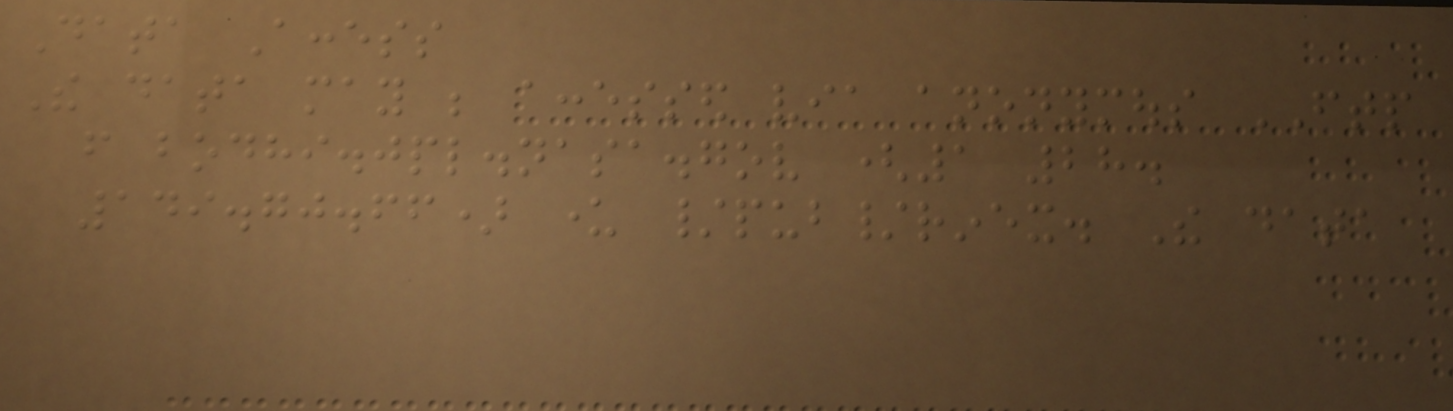Data Access
The data may be accessed via anonymous FTP
from bodhi.jpl.nasa.gov (1 28.
149.70.66) under /pub/rinex. The data
